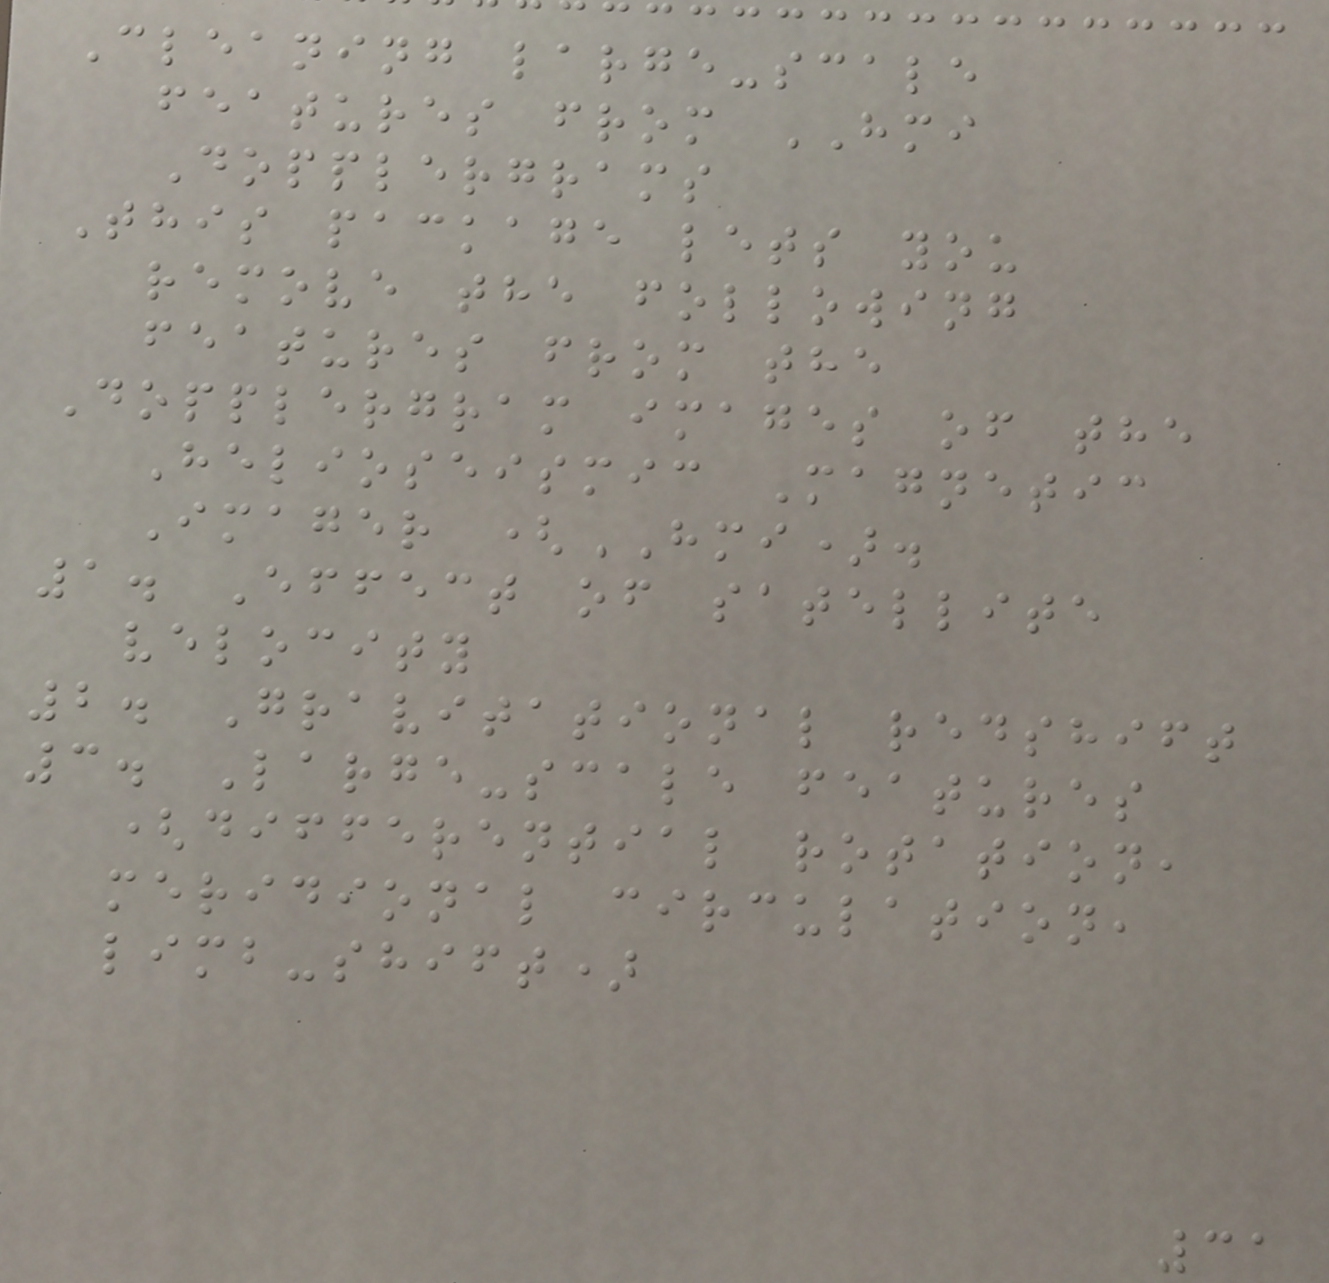Cleaning large-scale
features from HMI
Dopplergrams
This package lets you
remove the following
features from the
Dopplergram images of the
Helioseismic Magnetic
Imager (HMI).
1. Effect of satellite
velocity
2. Gravitational redshift
3. Large-scale features
(differential rotation,
meridional circulation,
limb-shift)
31
